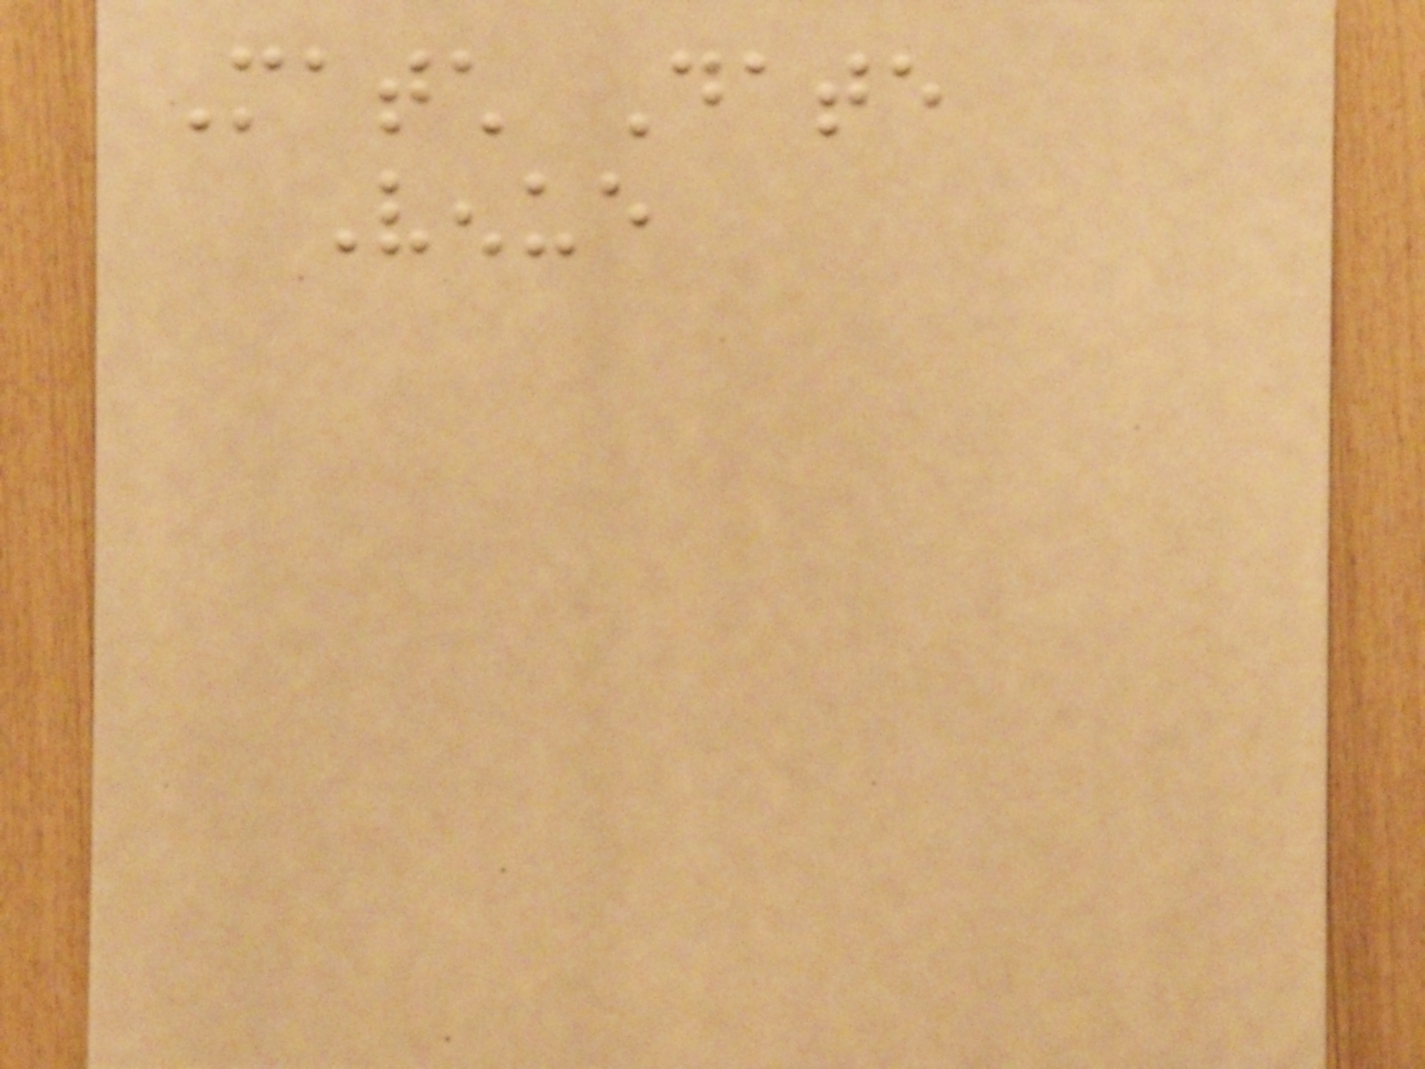Match Date
Venue
